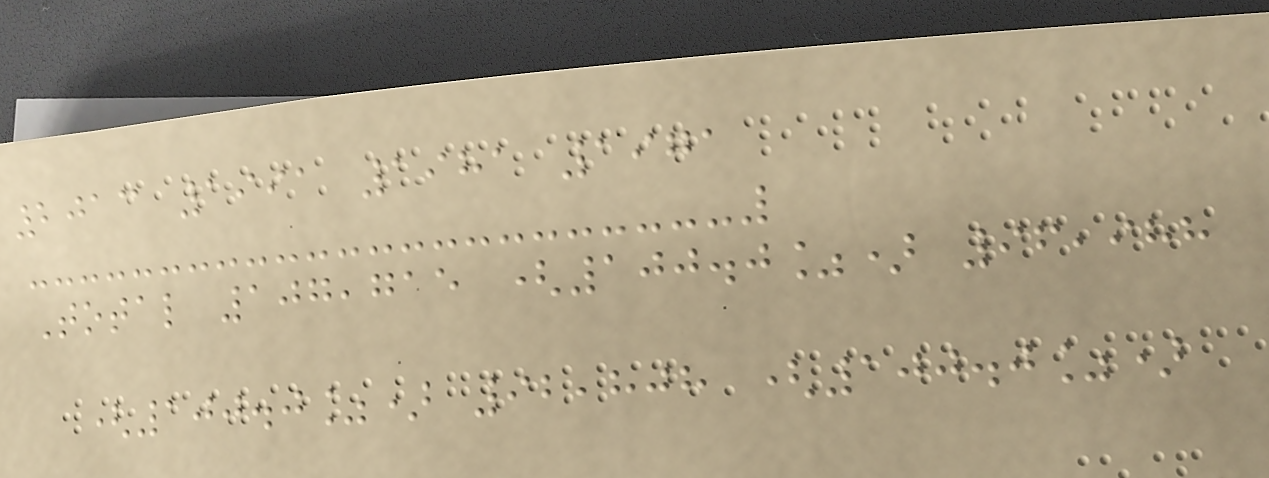2013 1991 1981 1971
Total 107,715 (100.0%) 96,988
(100.0%) 92,808 (100.0%)
